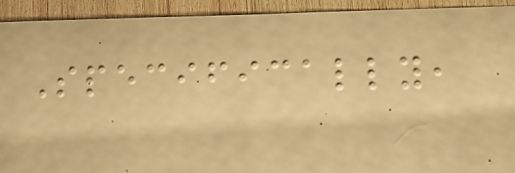Specifically,
